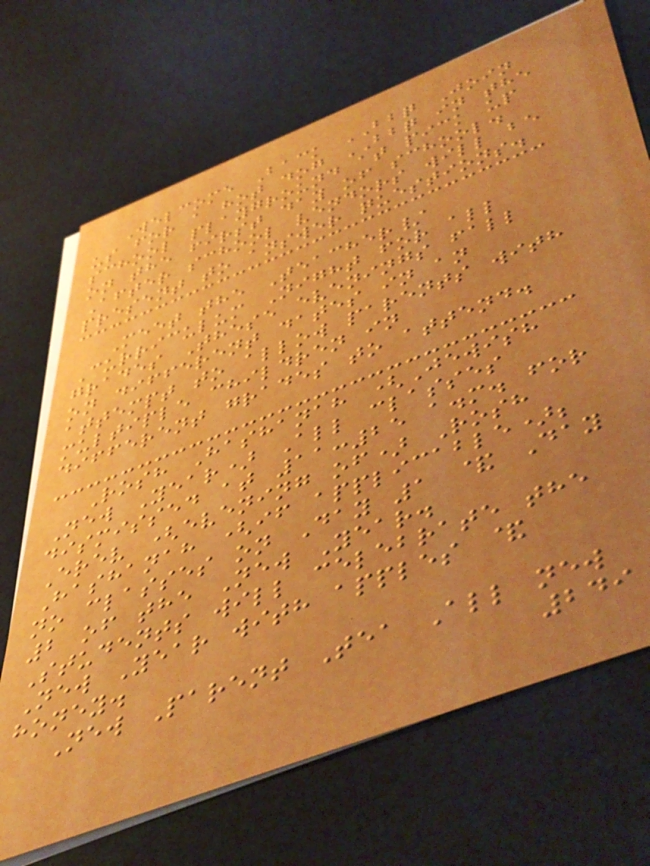Welcome Back BBQ Join
us for a hot dog BBQ in the
school playground at pick up
on the first day of school.
After school vendors will be
present to answer questions.
Meet the Teacher/
Curriculum Night for all
grades These evenings fall
on different dates in an
attempt to allow parents with
multiple children in
different grades to attend.
Rosh Hashanah (Jewish
New Year) All classes
dismissed at 11:25 a.m. for
Erev (evening of) Rosh
Hashanah (if applicable);
no classes on Day 1 & Day
2 of the New Year.
Students will celebrate the
New Year with apples &
honey.
New Parent Tea All new
249
